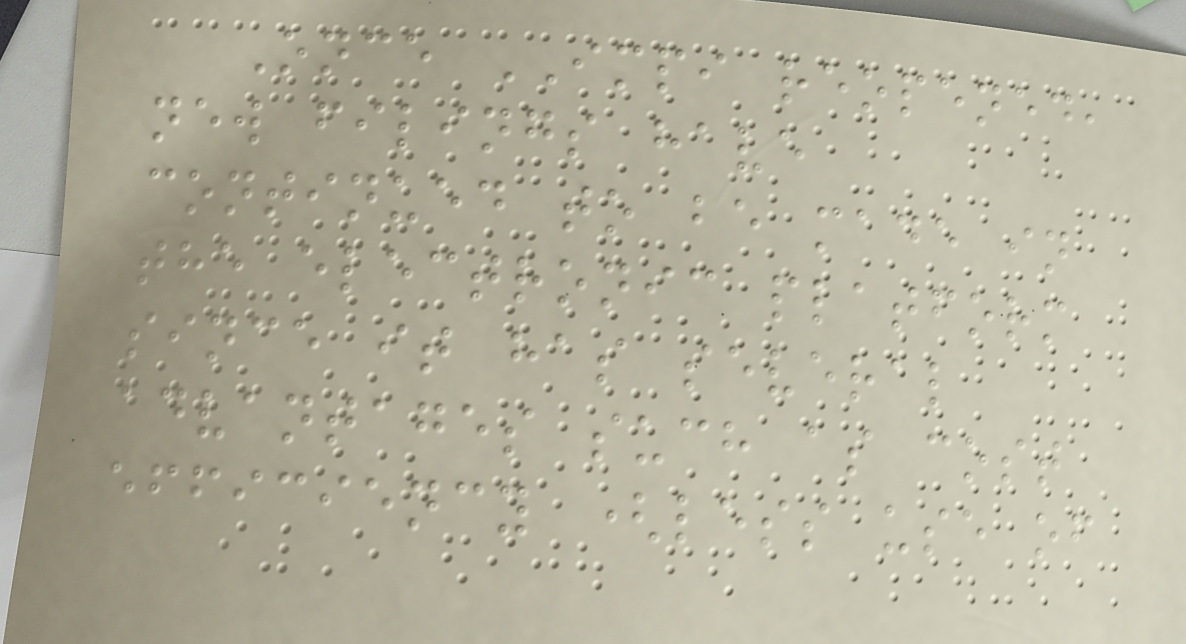Once IMPI reopened,
new filings have
continued to be made in
the electronic platform
since it has several
advantages such as cost
efficiency (less use of
